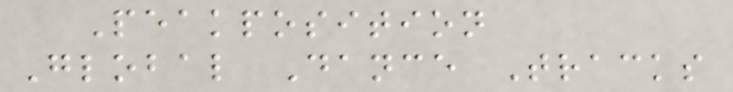Peakposition
Global Dance Tracks
